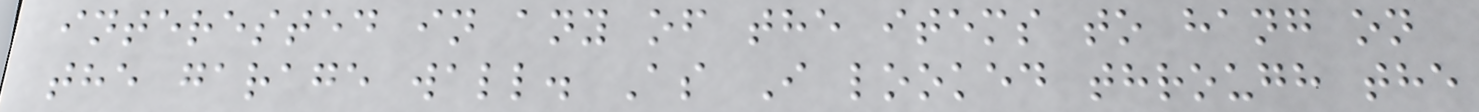interested in any of the items to hang on
the garage wall. As I looked through the
